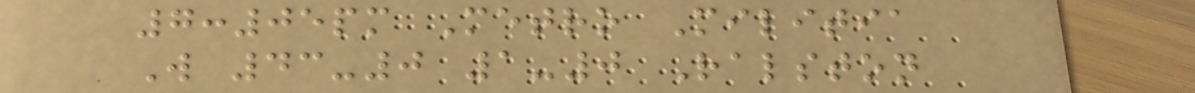7:05pm Metro Militia
W 43-0 1-0 Ralston
